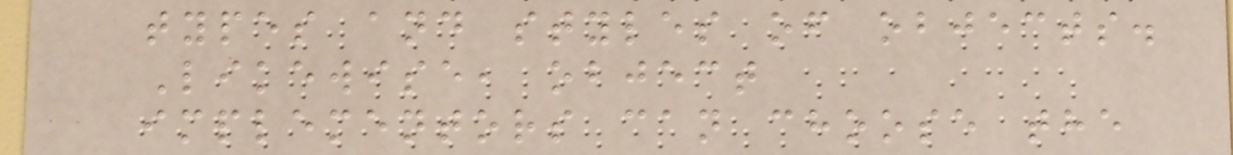types and styles of objects.
Likewise, object
implementors can choose the
